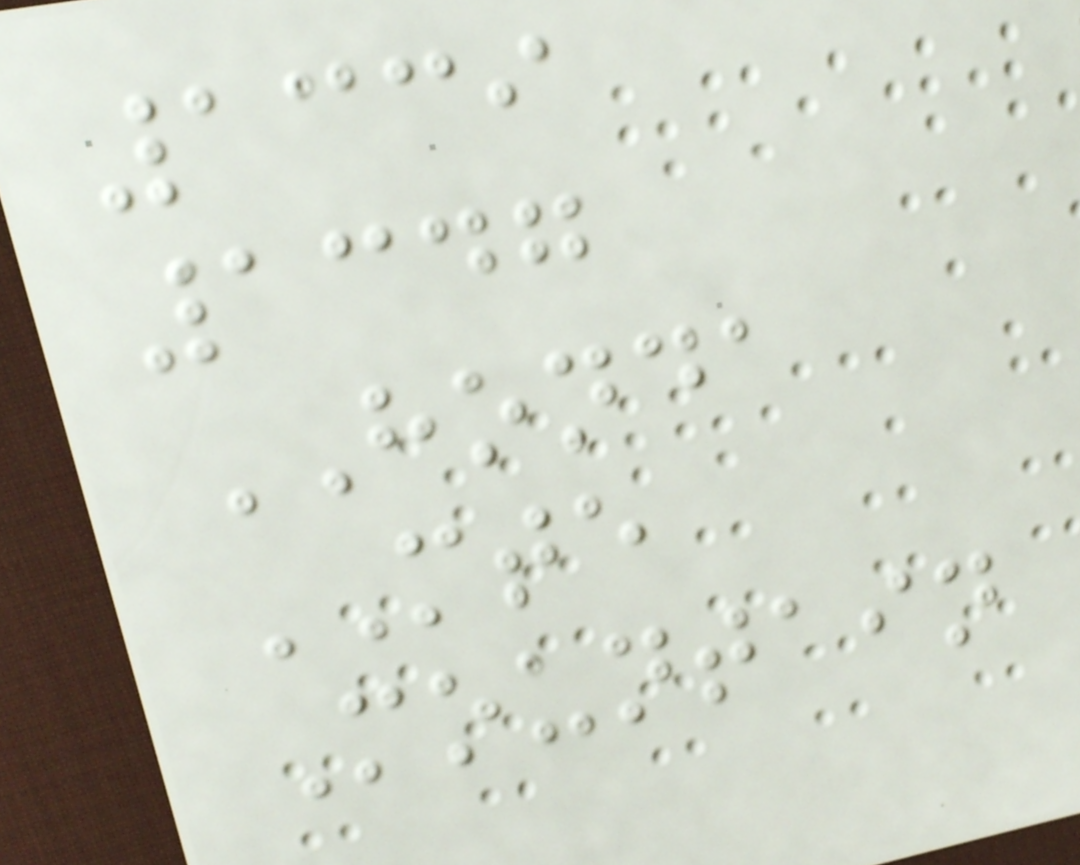1339
1347
HONDA
MTE
Mountain
